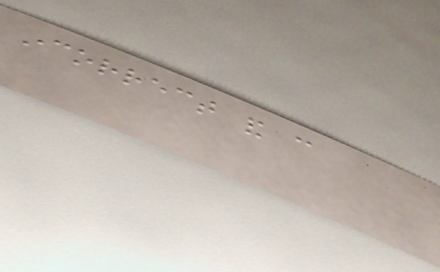incorrect and can
